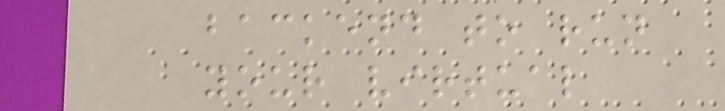backend to run
your virtual
